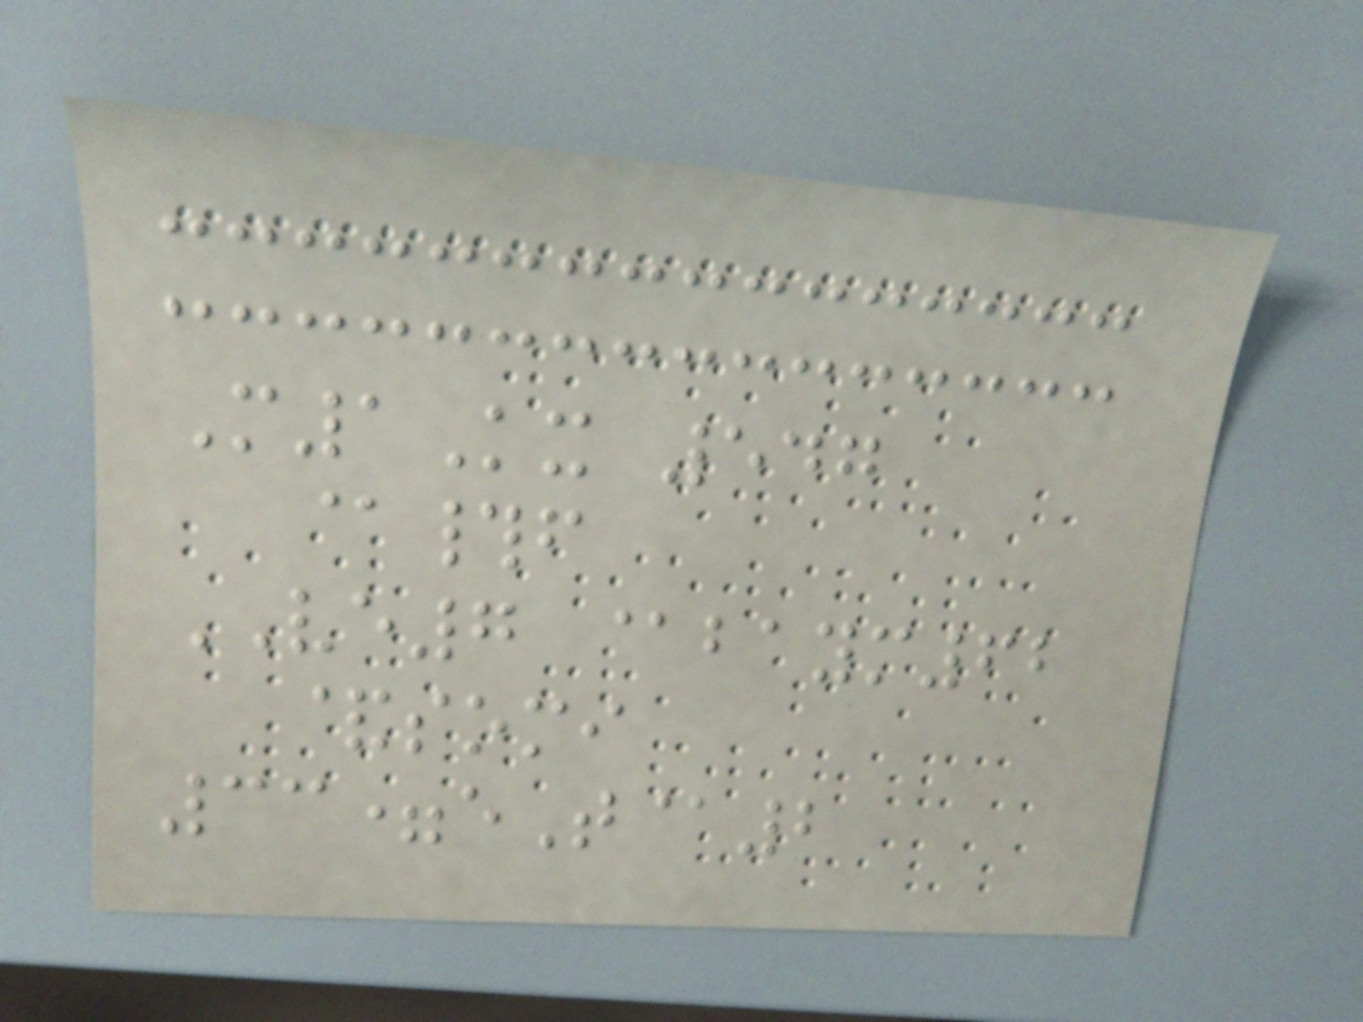M1Kx 547
@#f
VE7 @baym62
&somi
33=eT@2
